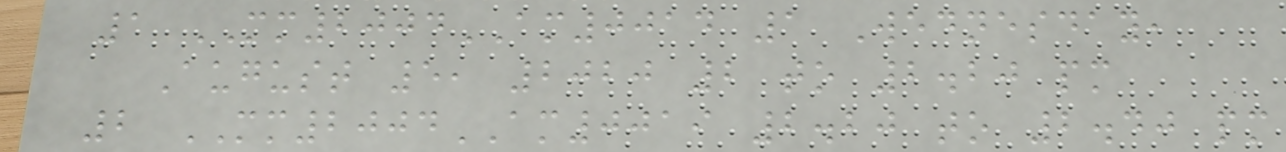1 MM2004AM0014 1 Wednesday,
August 5, 2020 2 to 2.20 pm
2 MM2004AM0019 2.20 to 2.40 pm
